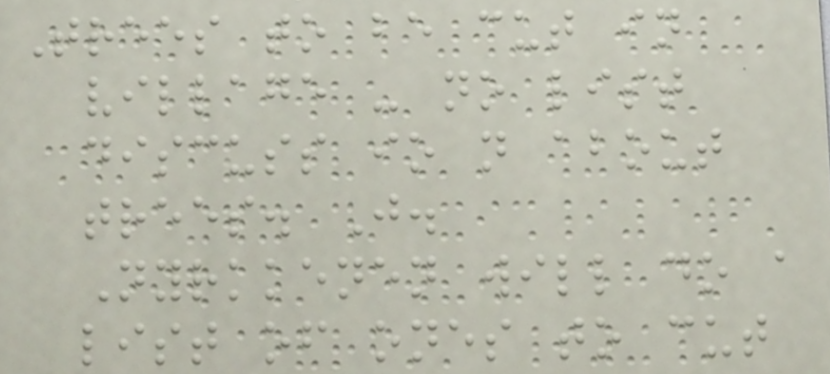Trees to be cut in
village - no list
discuss io n about
trees. J.
Nyrkkenen will do a
list of ones to cut
